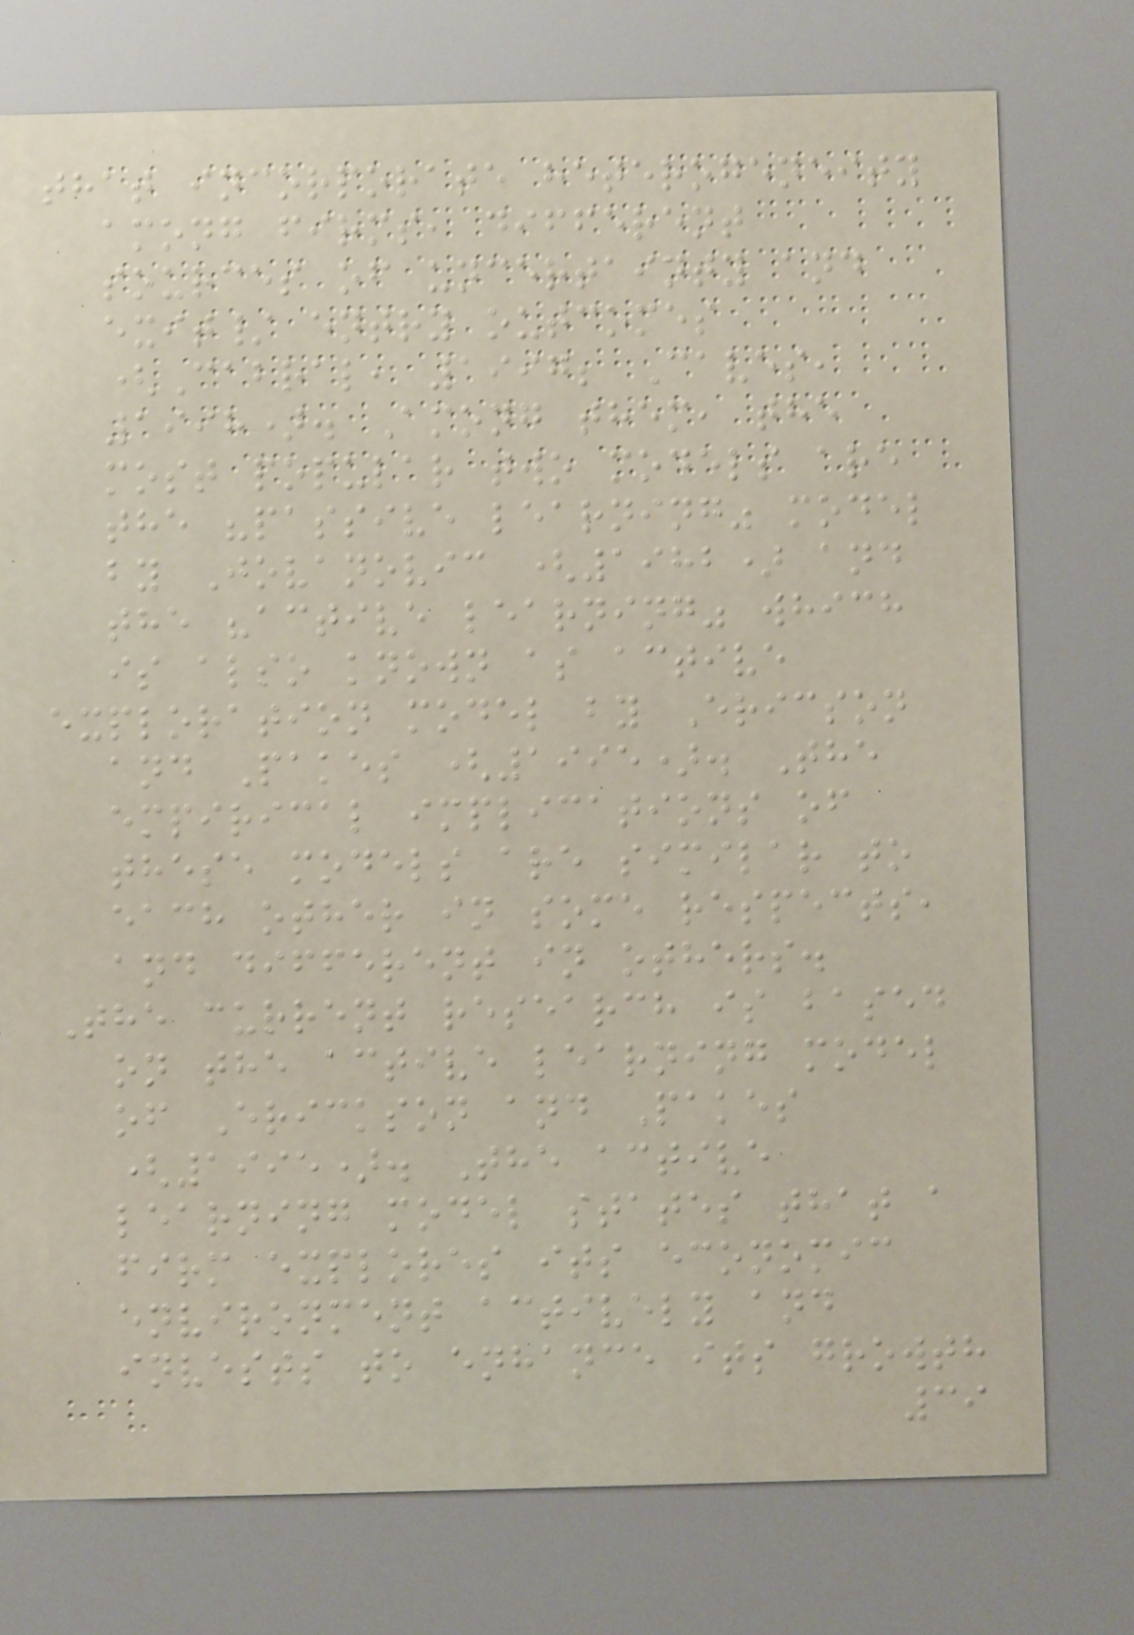that incorporate heterogeneity
among firms, different
sources of uncertainty and
exit/ entry outcomes
(Cabral, 1997; Caves,
1998). Among them, the
most popular two models are
the "passive learning" model
by Jovanovic (1982) and
the "active learning" which
is also known as active
exploration model by Ericson
and Pakes (1995). The
empirical implications of
these models are similar to
each other in some respects,
and different in others.
The current research is based
on the active learning model
of Erickson and Pakes
(1995). The active
learning model states that a
firm explores its economic
environment actively and
invests to enhance its growth
39
